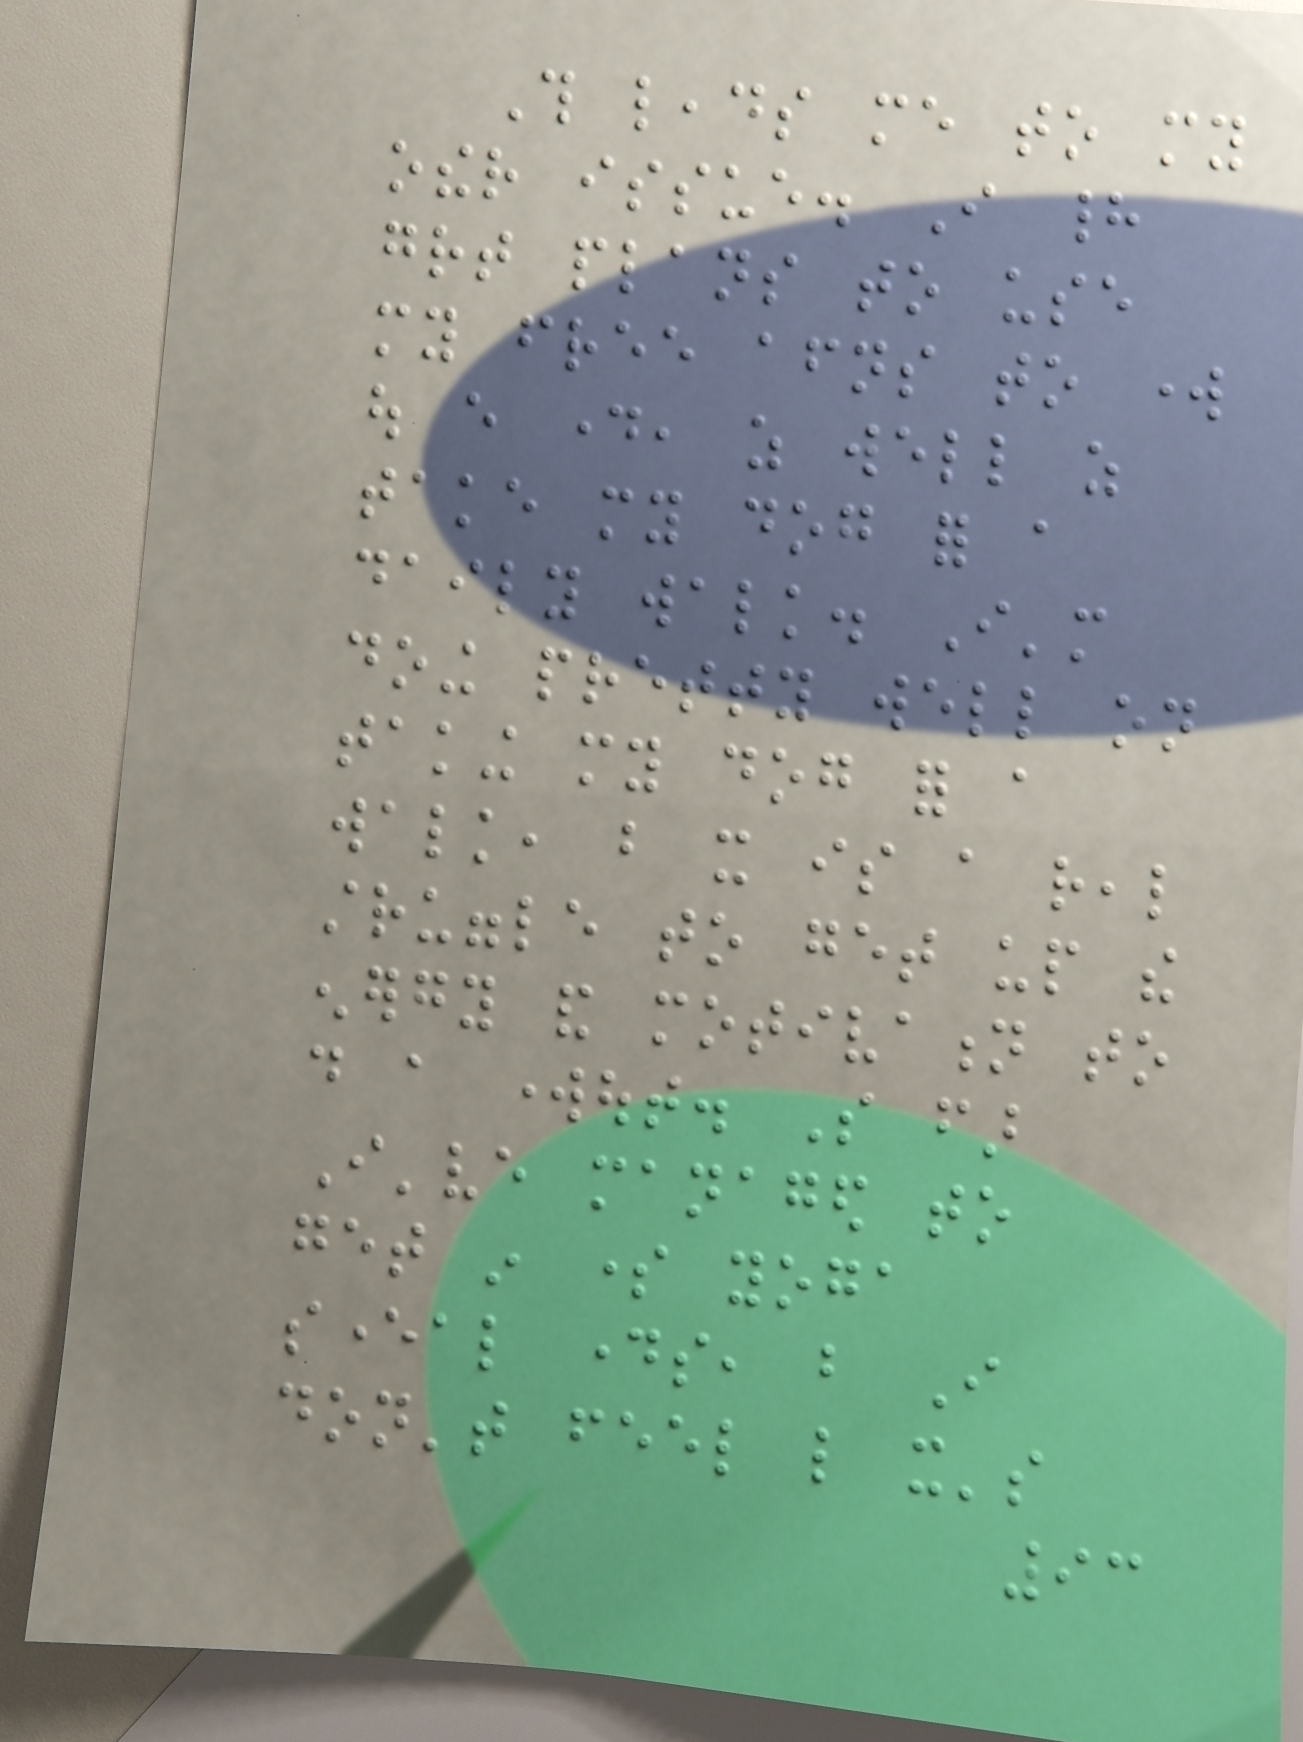This leads me to my
other issue. I had
great plans to use
my free afternoons to work
out every day, as well as
take my dog for a
daily walk. I'm
doing pretty well on
taking my dog for a
walk, but it is a real
struggle to get up the
energy and motivation to
do a workout. So far
I've managed to
get in some yoga
several days, but I
don't feel like it's
93
